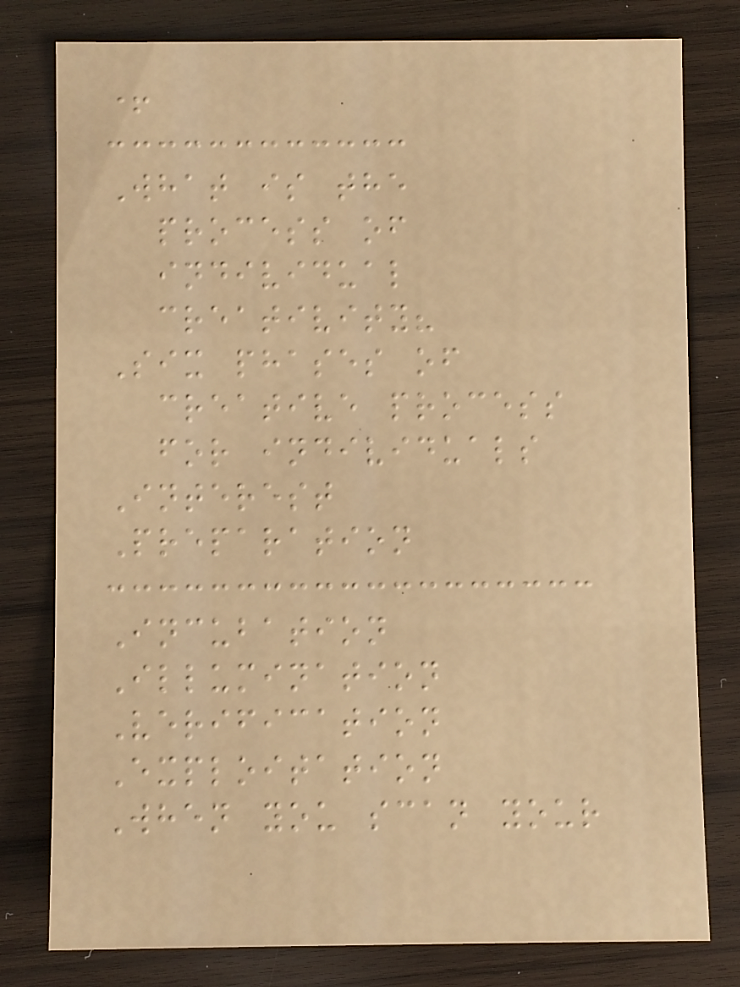+
What is the
process of
individual
creativity?
Six phases of
creative process
for individuals
Interest
Preparation
Incubation
Illumination
Verification
Exploitation
When you scan your
